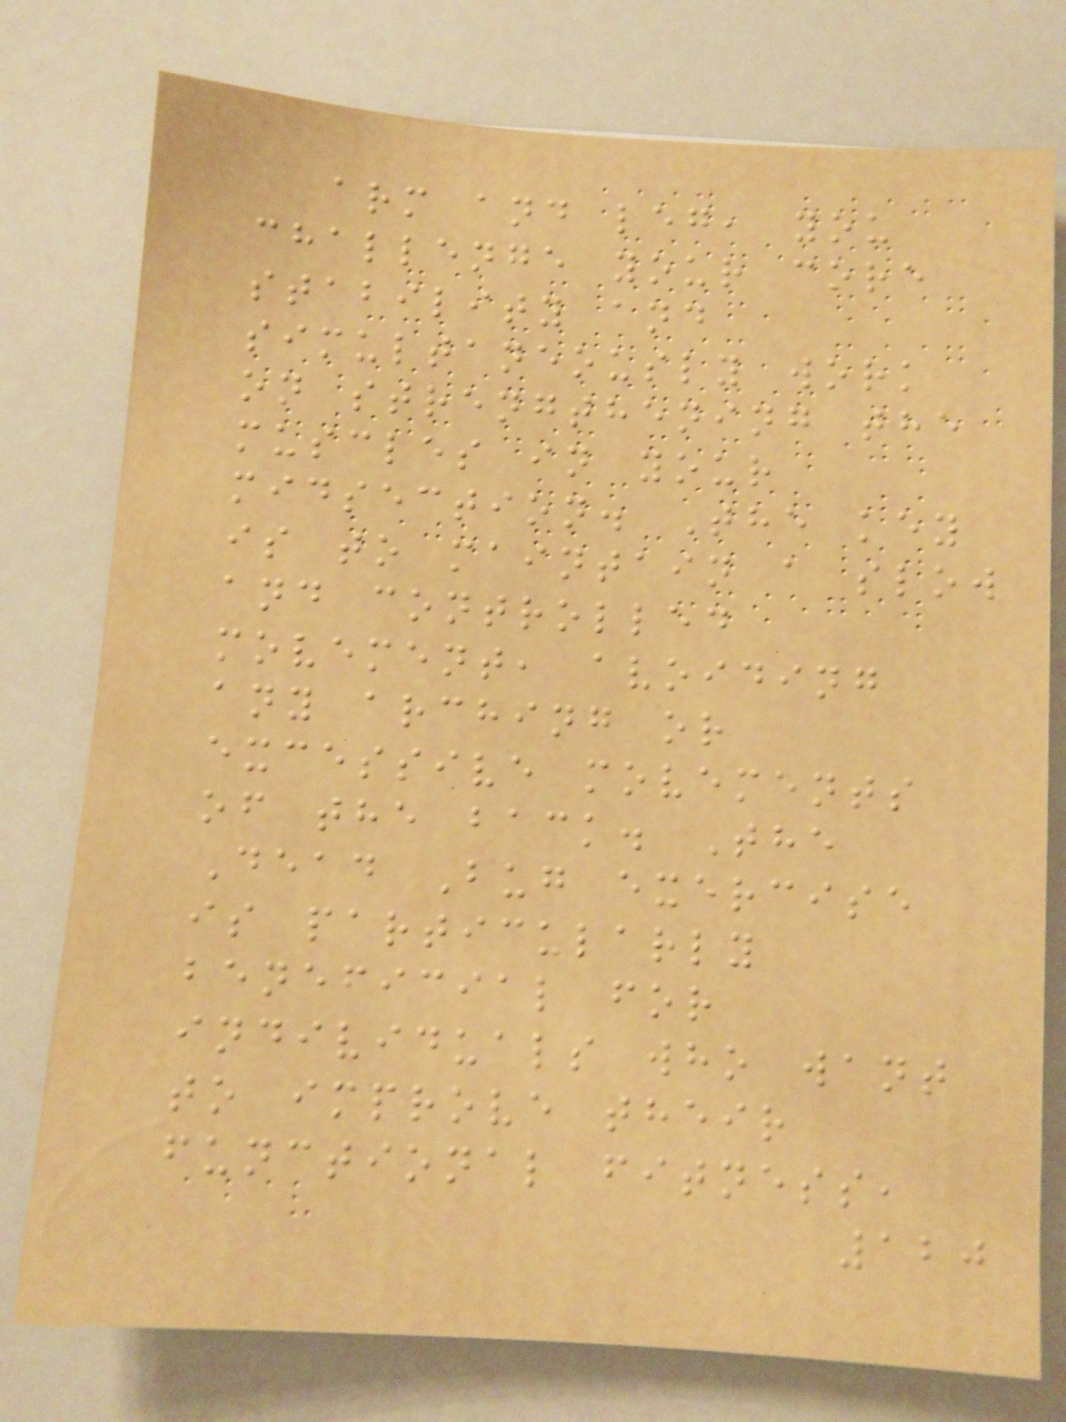arm and leg, you
challenge your core
stability and
simultaneously work
on strengthening the
muscles in your
midsection. The key
is to maintain a slow
and controlled
movement, avoiding
any arching or
excessive movements
of the back. The
Dead Bug exercise
is particularly
beneficial for
individuals who want
to improve their
functional fitness,
120
